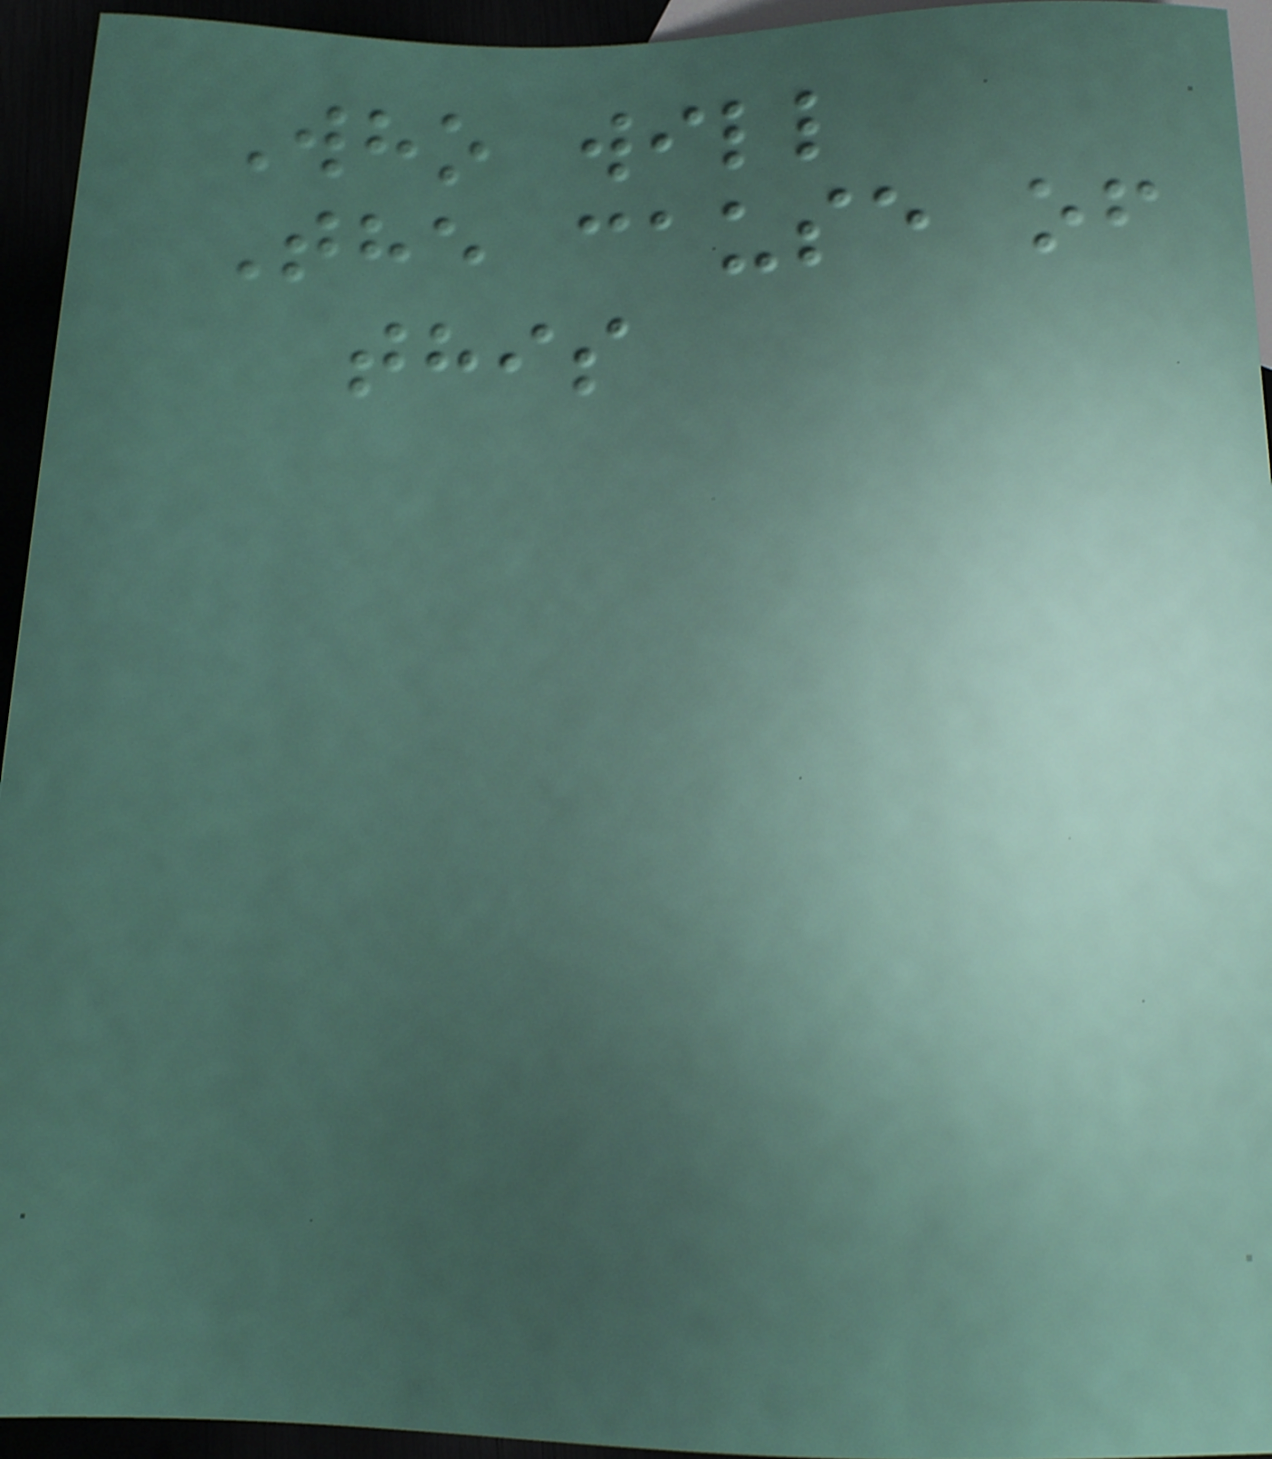Who will
The cause of
this
